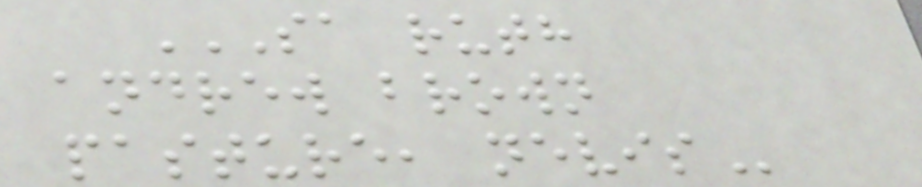SA RUTH
ANDREW BROWN
PASTURE, NEVIS
